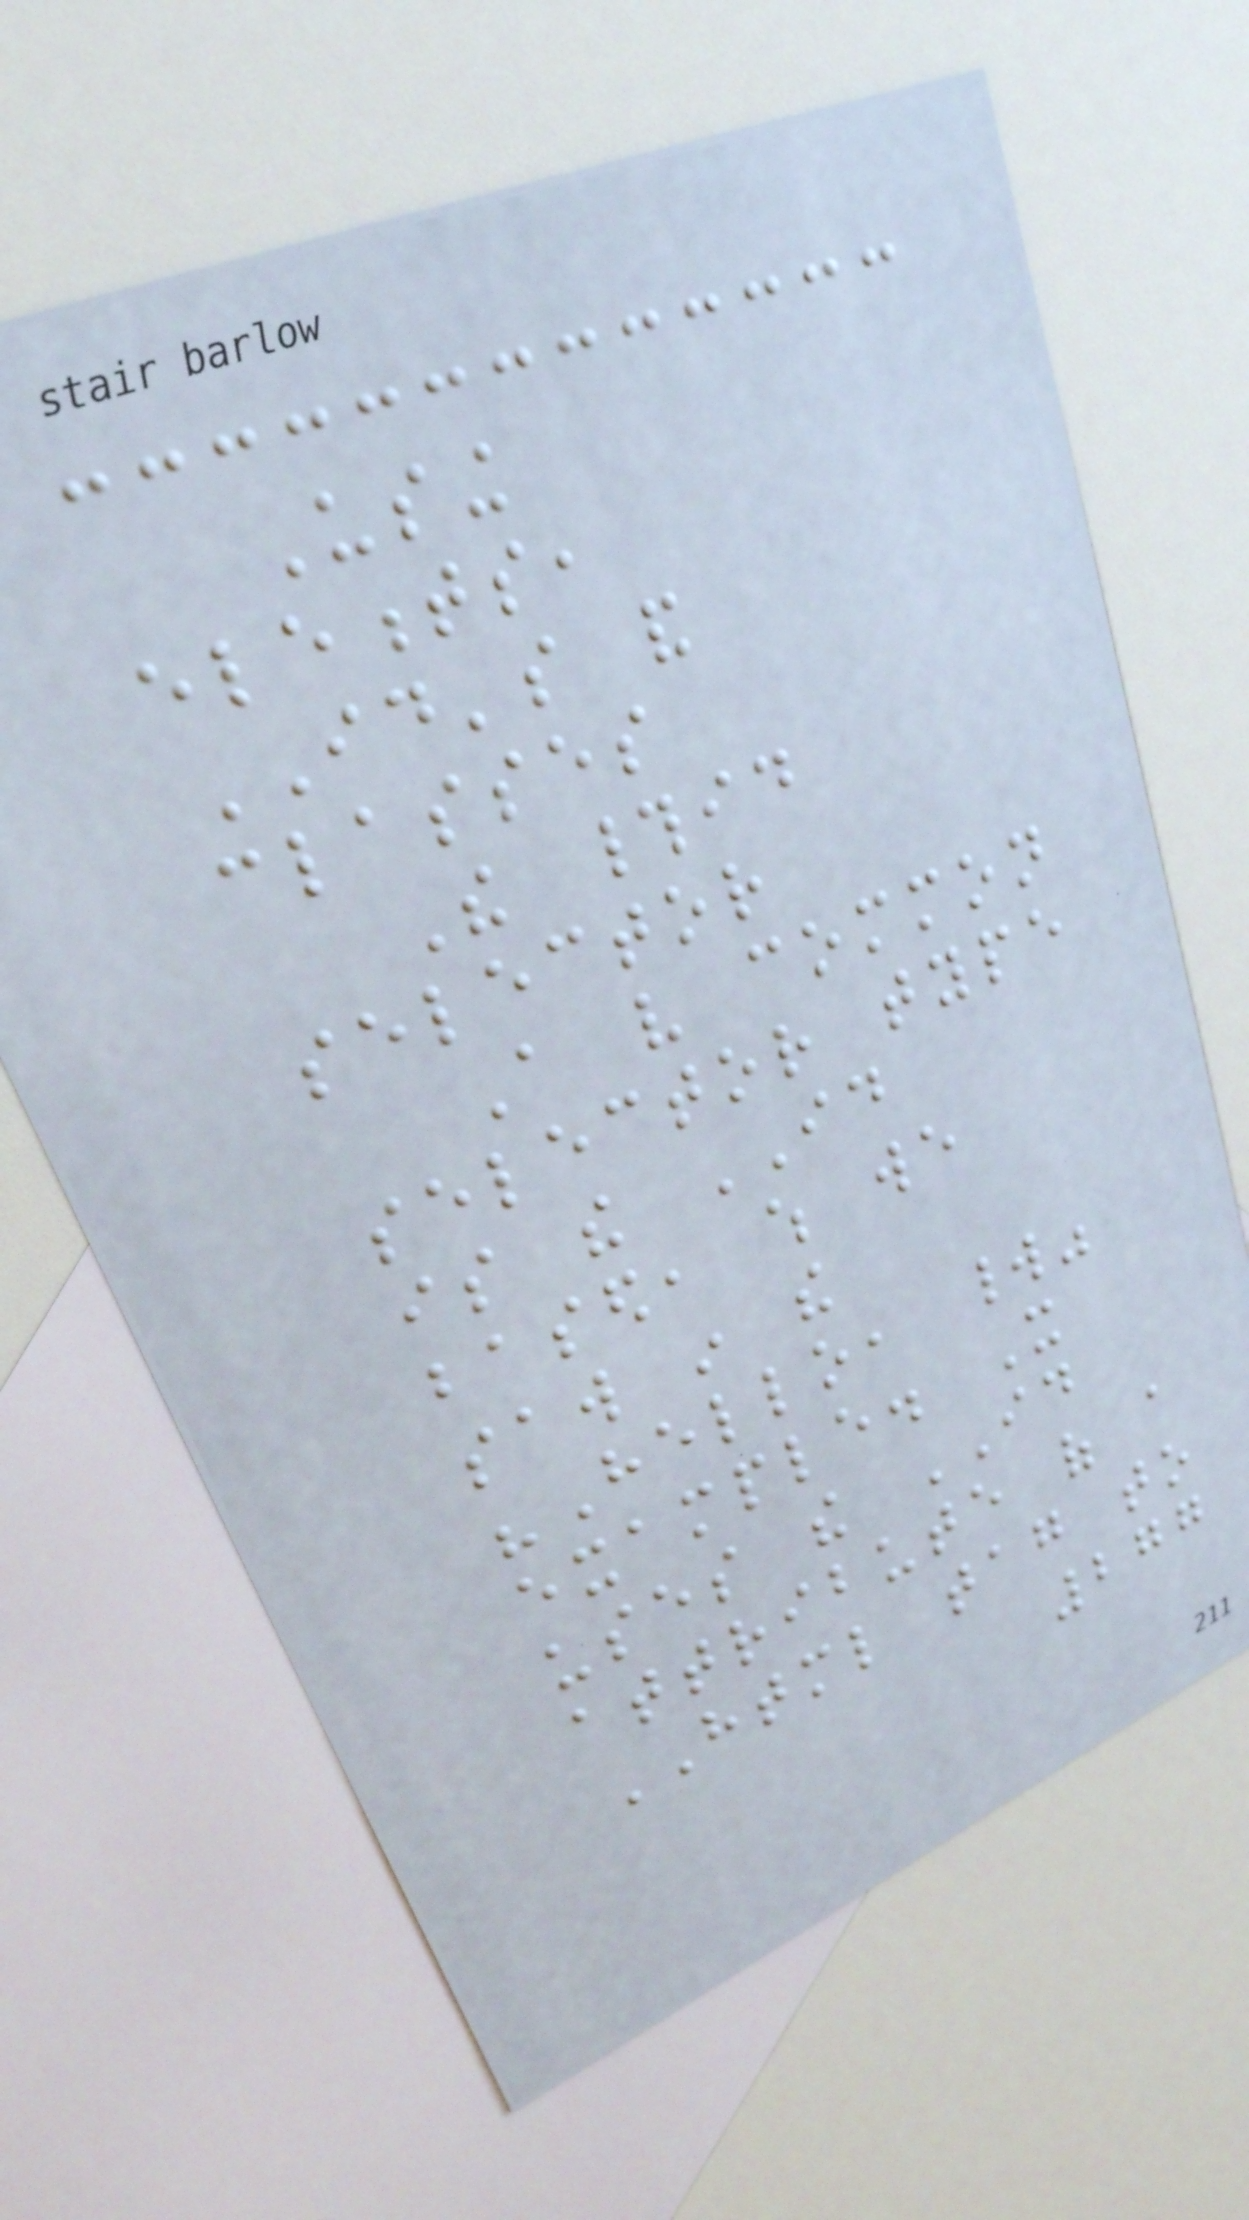Using
elements,
ID's and
classes
The #id
selector
A very common
selector type
is the ID
based, which we
saw in the
"Hello, world"
example. It
uses the ID
attribute of a
HTML tag to
277
